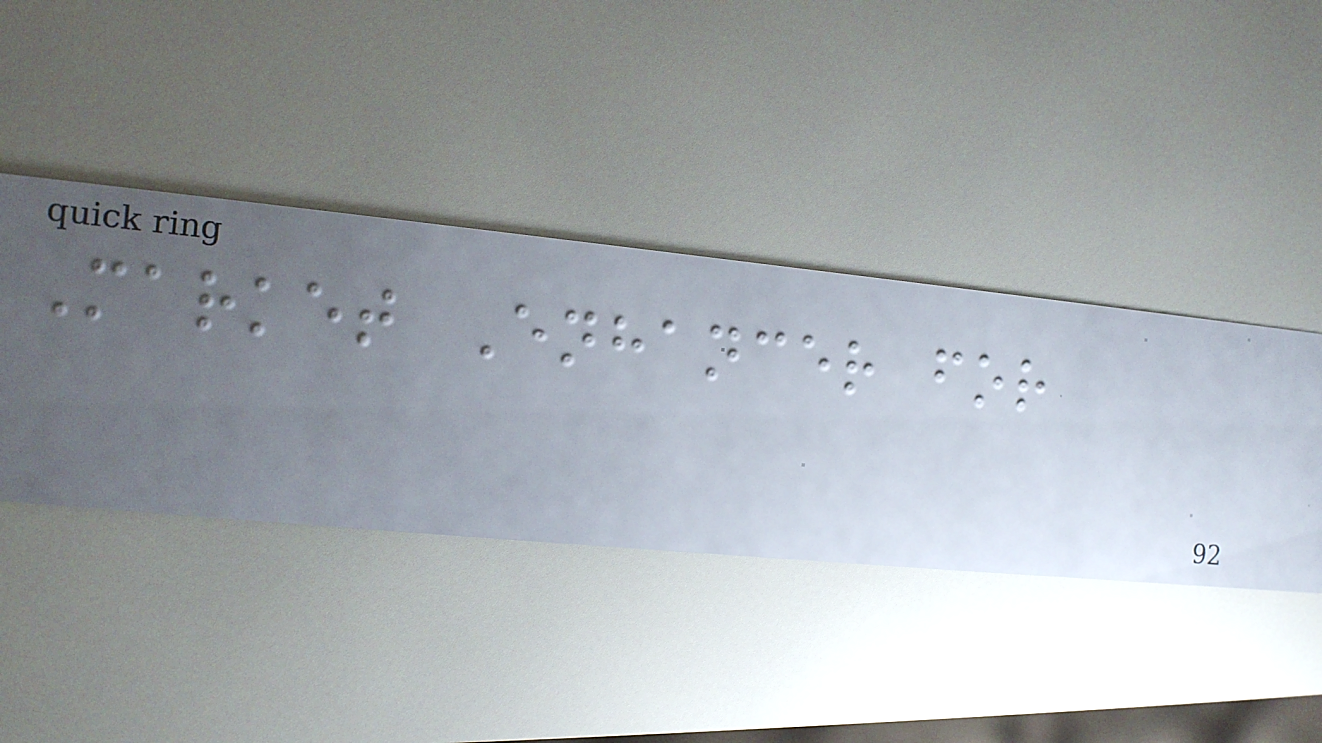Market Enhancer for
